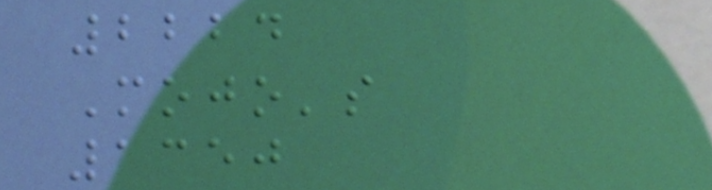2224
Mojo's
1350
